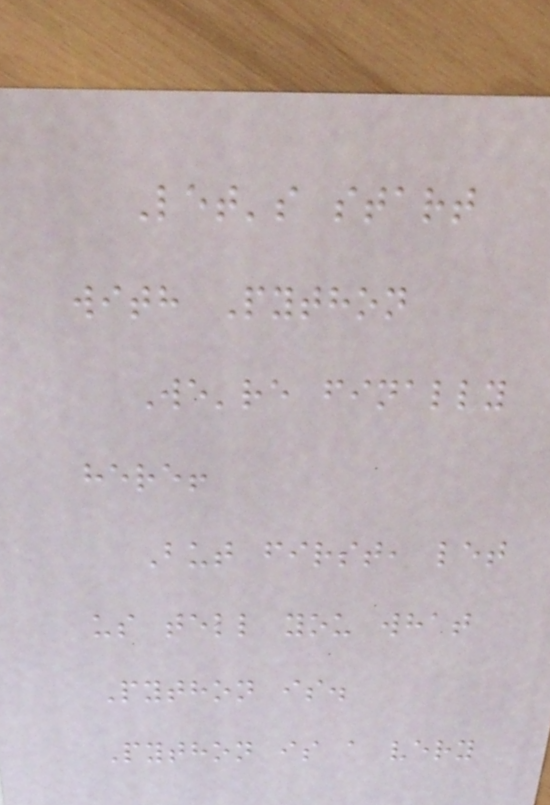Let's start
with Python
We're finally
here!
But first, let
us tell you what
Python is.
Python is a very
